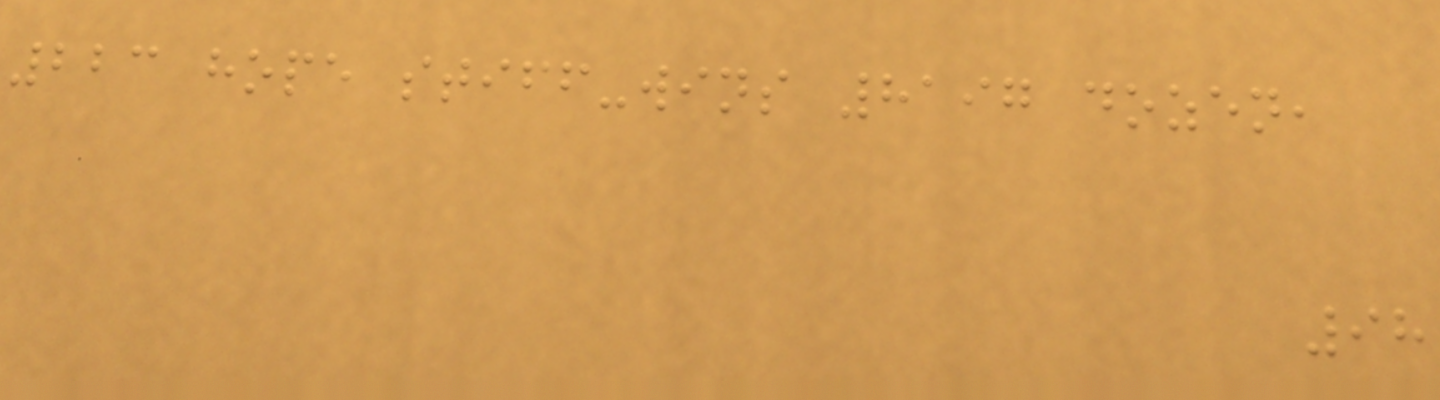223 hope stiff-wins 8197 dozen,
98
